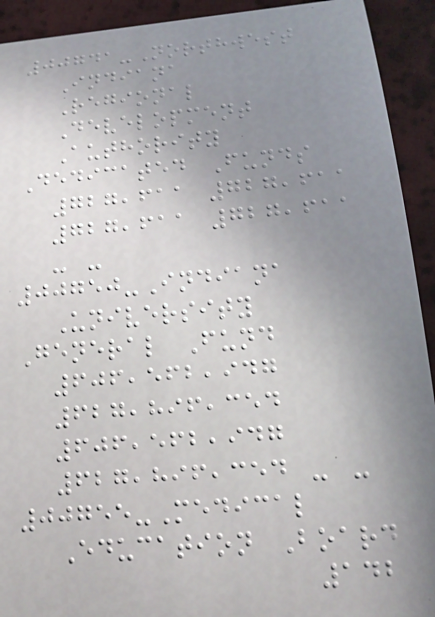00741-Northwest
Indiana
Regional
Development
Authority
Dedicated Funds
727,611 727,611
727,611 727,611
- -
00750-Indiana
University
General Fund
606,562,947
627,896,354
606,562,947
627,896,354 - -
00755-Medical
Education Board
142
